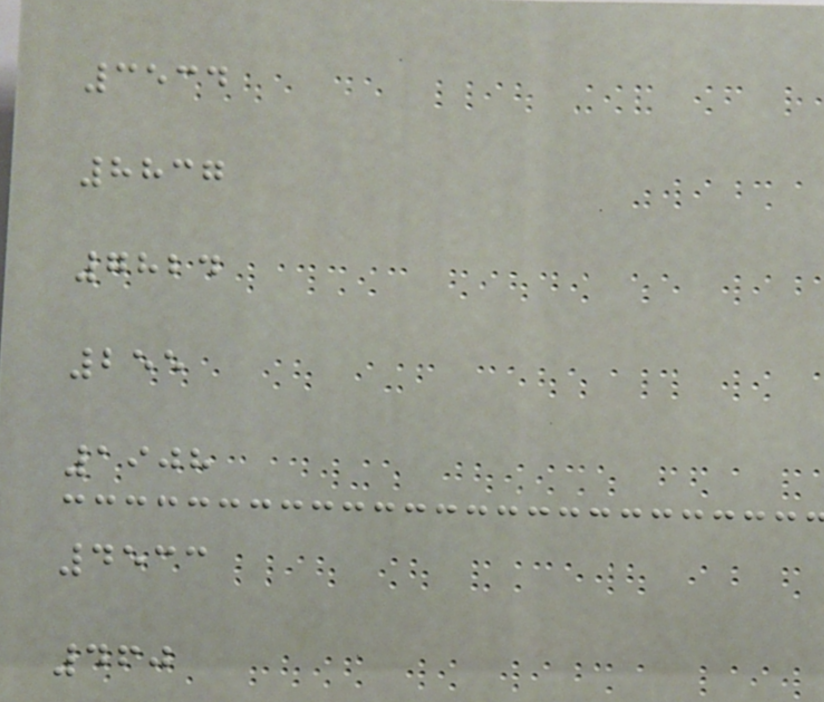3534
8837
7824
255
1908
4533
460
